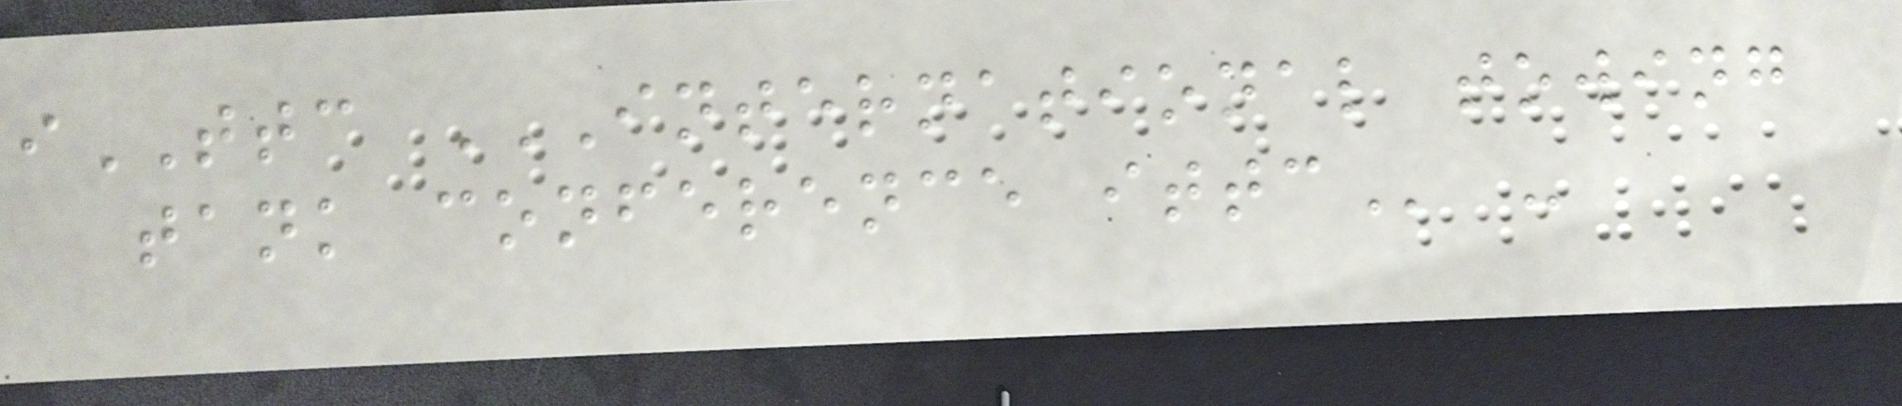iTTC INTERNATIONAL TOWING
TANK CONFERENCE ITTC -
